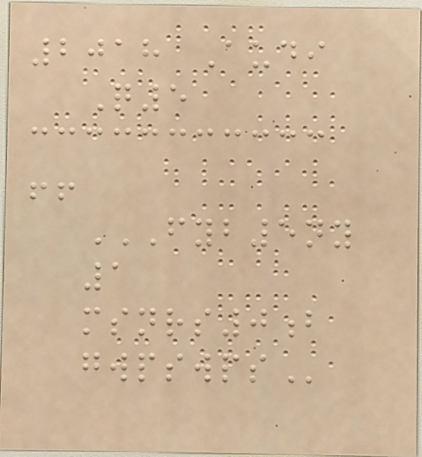2018 Audi
Q5
!!
FYB5NY
1
MSNRS0B
GWPSWPS
